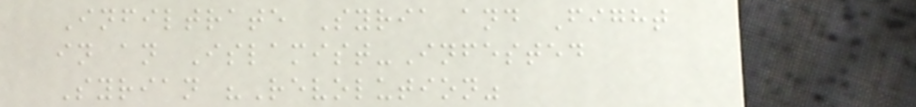Infiltrate Syria and Fight
in an Islamist-Infested
Syrian "Revolution"
